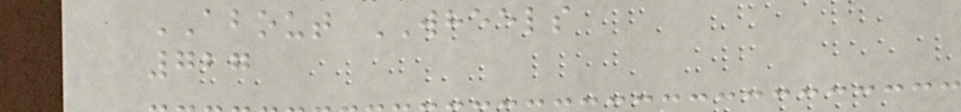ABOUT WHEELS
727
